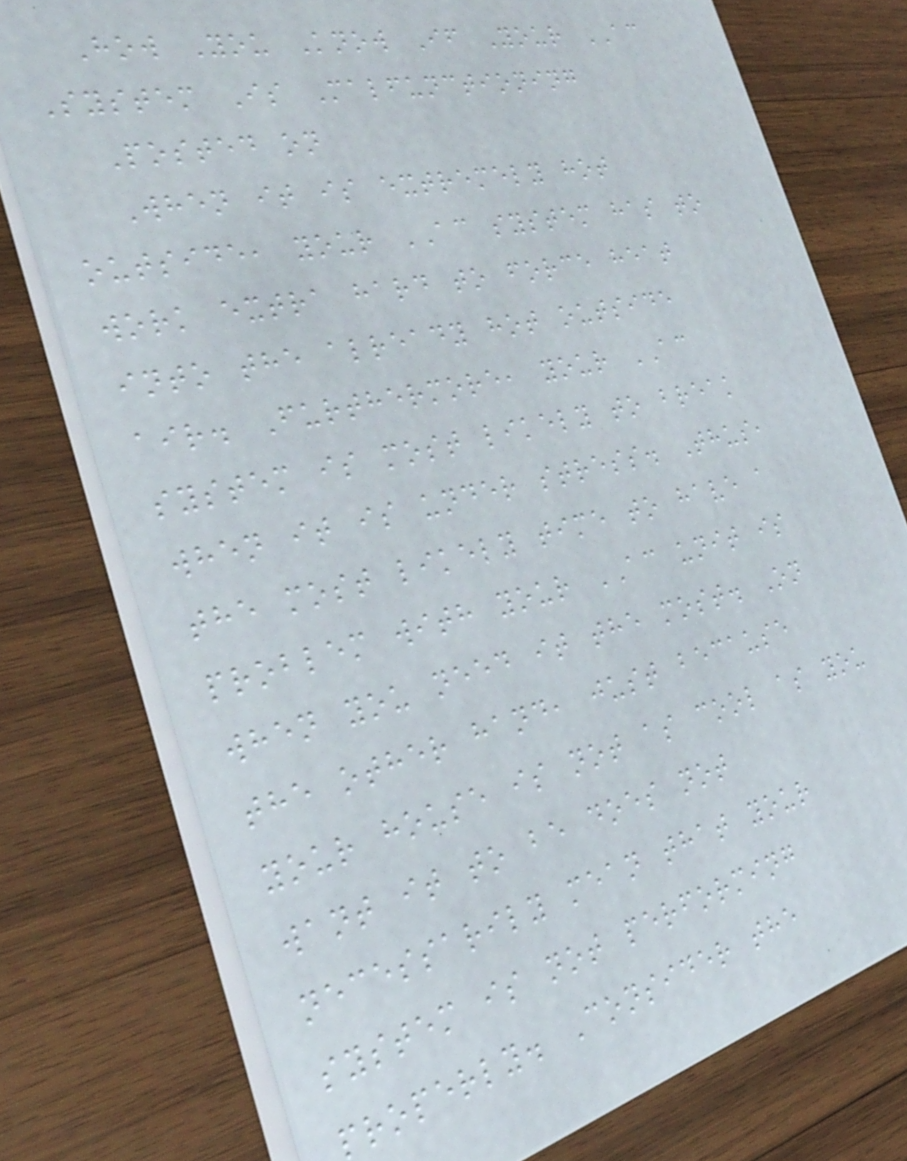How You Know If Your AC
System Is Malfunctioning
Posted on
When it is extremely hot
outside, your AC system has to
work extra hard to force heat
into the already hot outside
air. Furthermore, your AC
system is most likely to break
when it is under stress. Thus,
the most likely time to have a
problem with your AC unit is
when you need it the most. On
the other hand, just because
your house is not as cool as you
want it to be does not
necessarily mean that your
system is not performing
properly. Consider the
